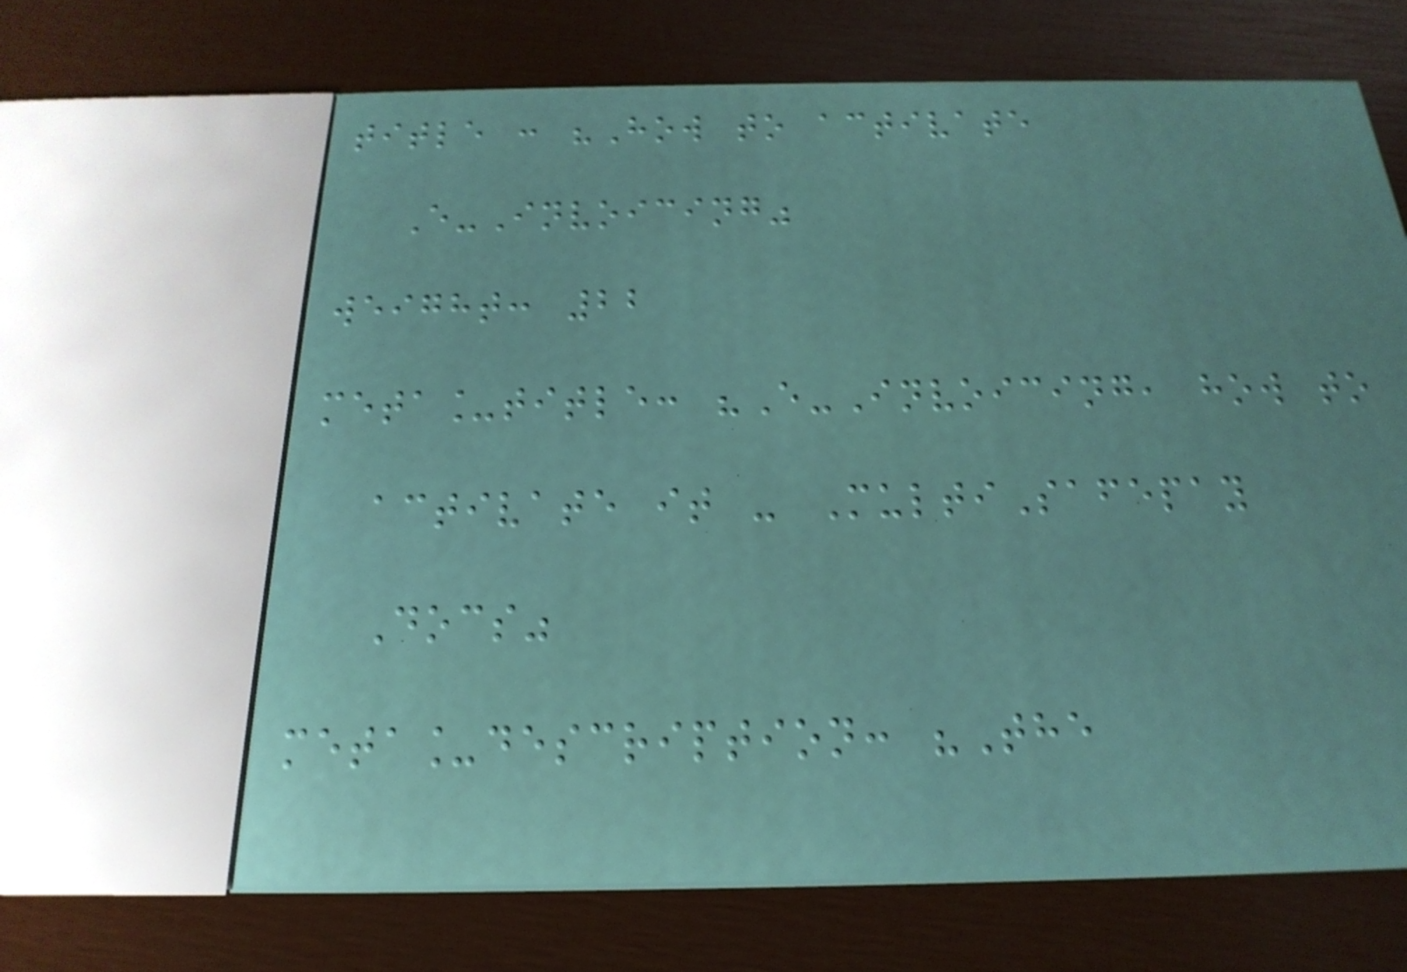title : "How to activate
E-Invoicing"
weight: 22
meta_title: "E-Invoicing, how to
activate it - MultiSafepay
Docs"
meta_description: "The
